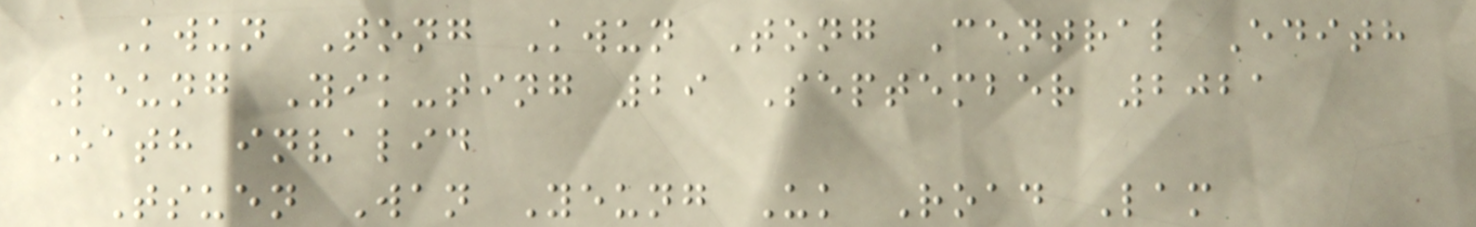Kwun Tong Kwun Tong Central Edith
Leung Yik-ting 29 September 2021
Oath invalid
Tsuen Wan Yeung Uk Road Lam
